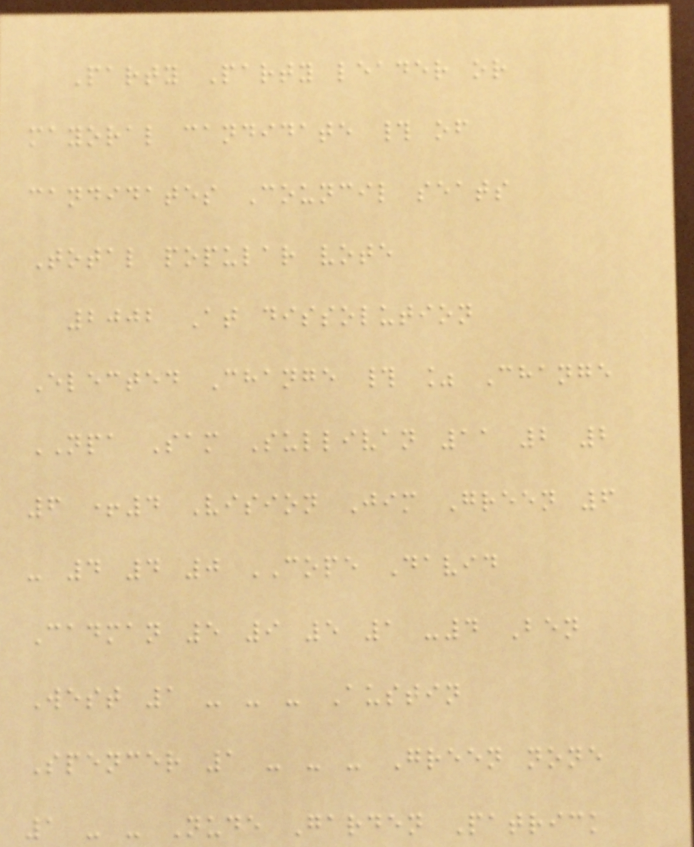Party Party leader or
mayoral candidate # of
candidates Council seats
Total popular vote
2002 At dissolution
Elected Change # % Change
NPA Sam Sullivan 11 2 2
6 +4 Vision Jim Green 6
- 4 4 0 COPE David
Cadman 5 9 5 1 -4 Ben
West 1 - - - Austin
Spencer 1 - - - Green none
1 - - Nude Garden Patrick
